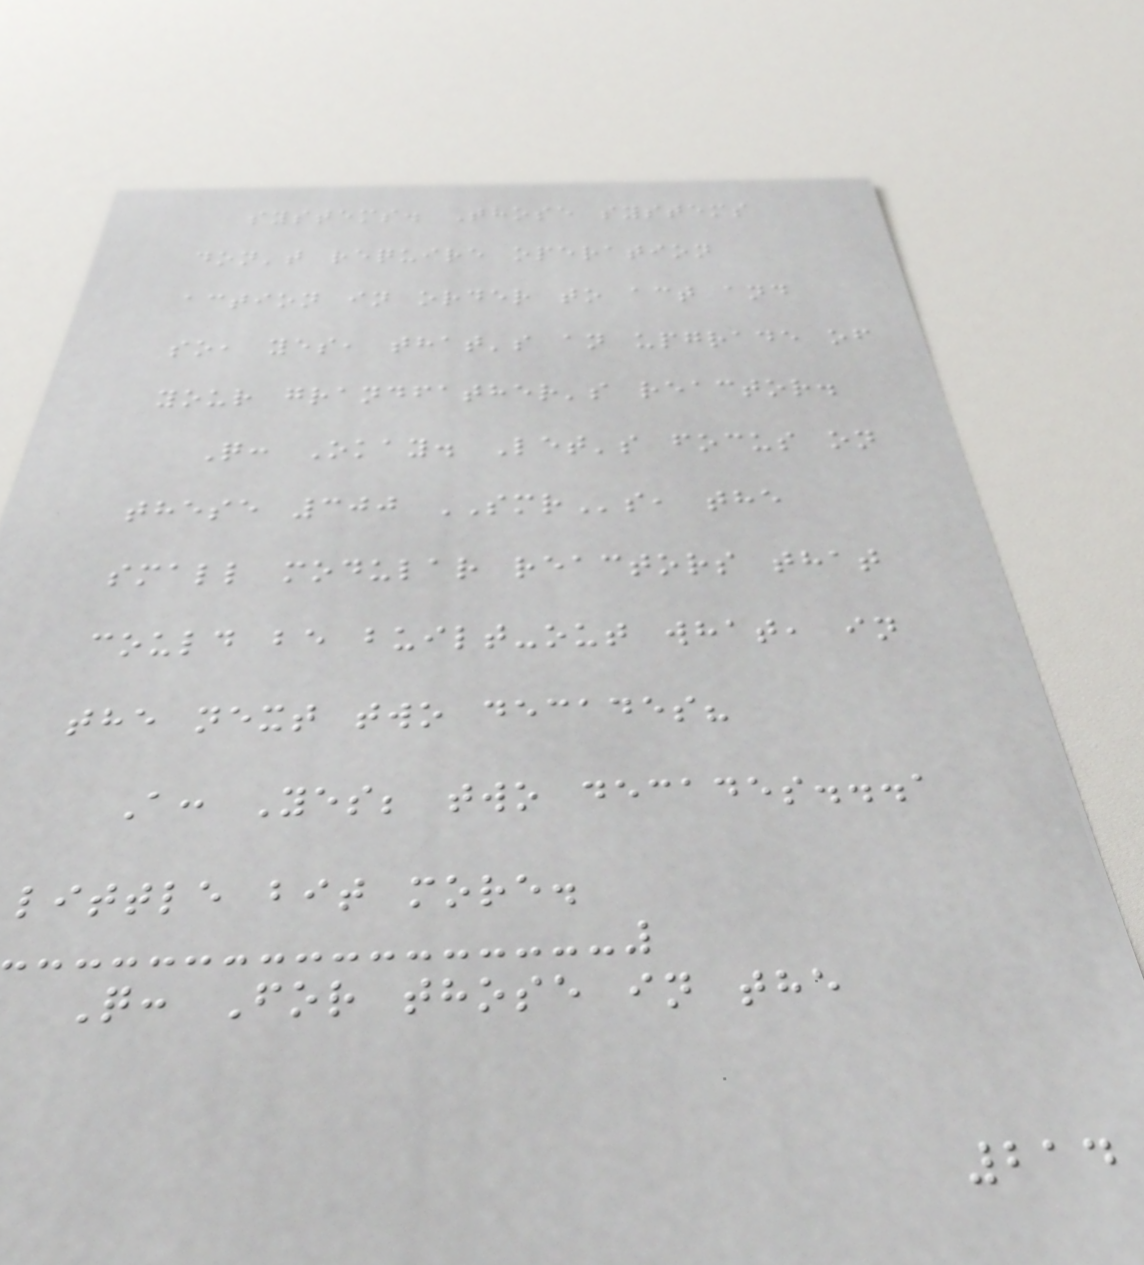systems. Those systems
don't require operation
action in order to act and
so, yes, that's an upgrade of
your grandfather's reactor.
Q: Okay. Let's focus on
these 300 SMRs, the
small modular reactors that
could be built-out what, in
the next two decades?
A: Yes; two decades...a
little bit more.
Q: For those in the
214
